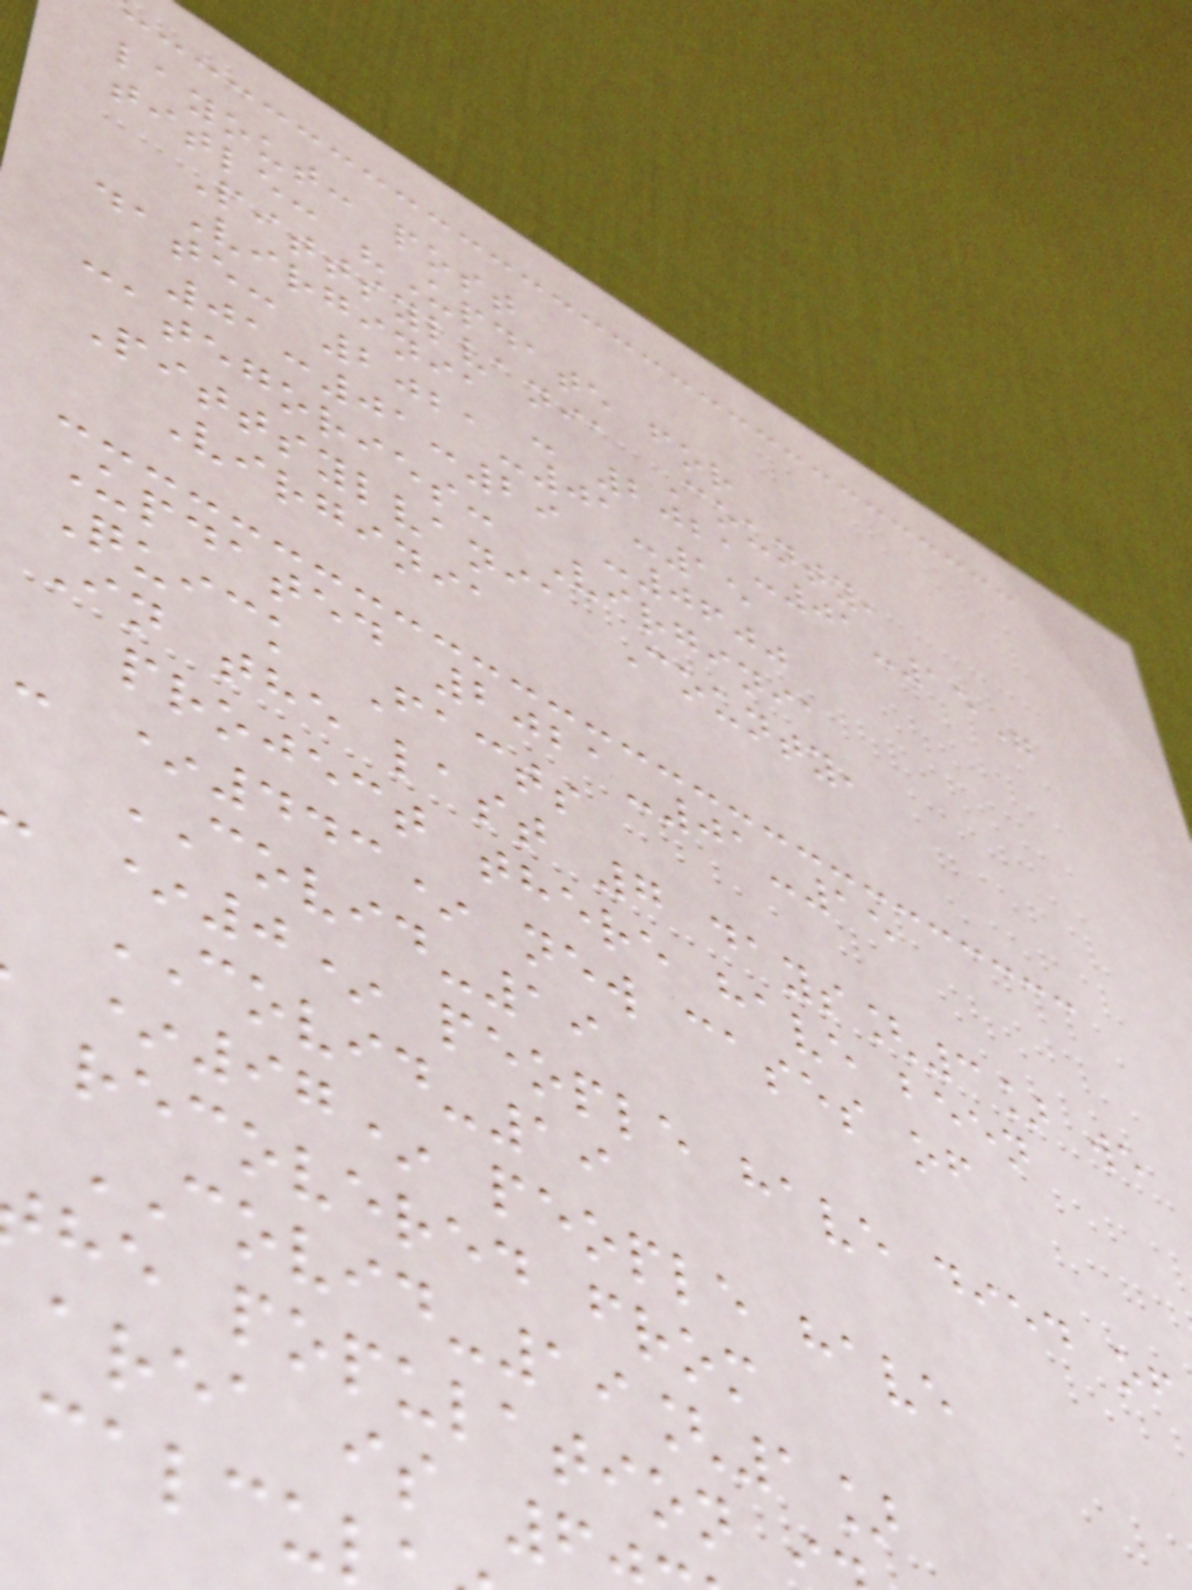layout: post
title: "Update for
Pittsylvania County,
Virginia - 2021-01-15"
date: 2021-01-15
01:01:29 -0600
categories: Virginia
Pittsylvania County,
Virginia
Updated 2021-01-15
Quick Facts
In the last 7 days[3] we
project there have been
- *443* new cases of
COVID-19
*0* people have died of
COVID-19
*97* people have
recovered from
COVID-19[1]
he population
area is 6
calcu
